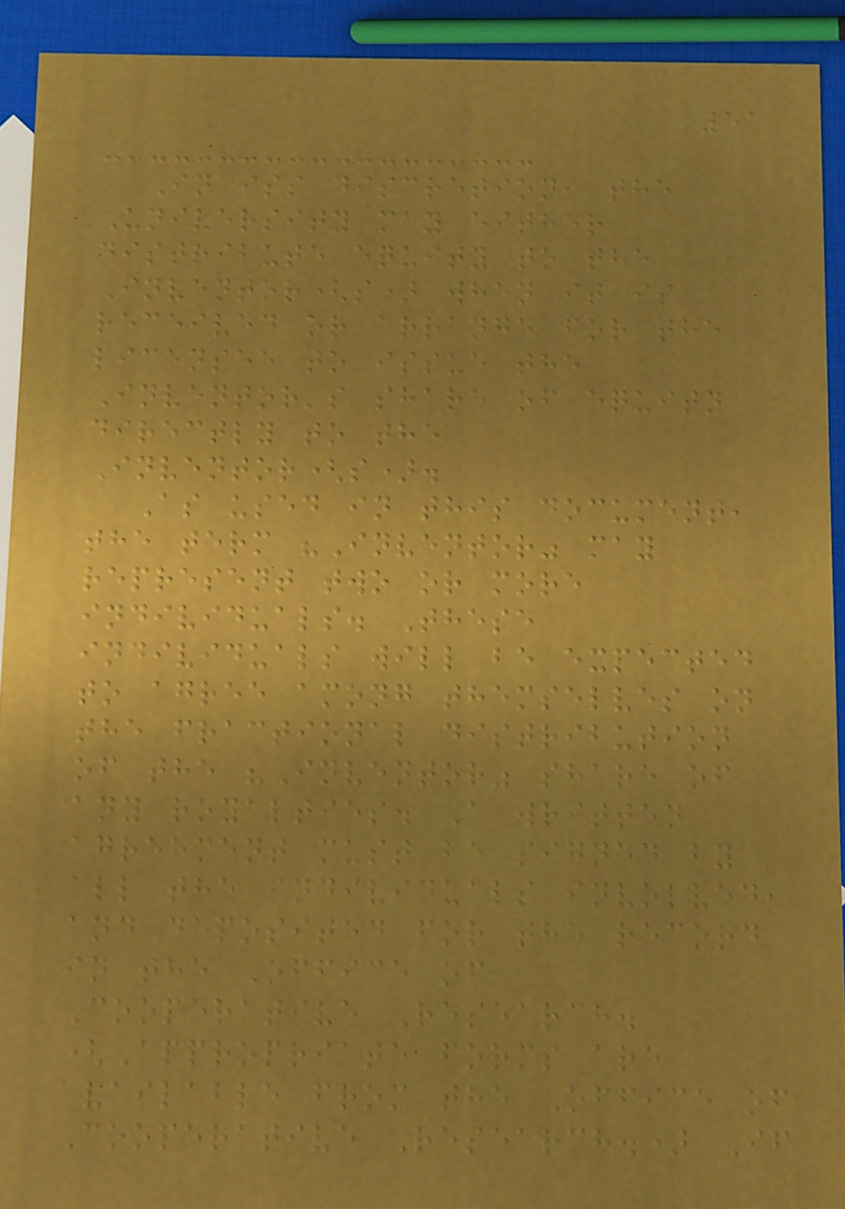51
In its discretion, the
University may either
distribute equity to the
Inventor(s) when it is
received or arrange for the
licensee to issue the
Inventor's share of equity
directly to the
Inventor(s).
As used in this document,
the term "Inventor" may
represent two or more
individuals. These
individuals will be expected
to agree among themselves on
the fractional distribution
of the "Inventor" share of
any royalties. A written
agreement must be signed by
all the individuals involved,
and deposited for the record
in the Office of
Cooperative Research.
(Appropriate forms are
available from the Office of
Cooperative Research.) If
